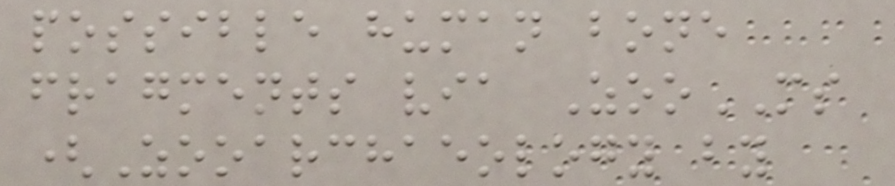possible human bone
fragments via ZooMS
(Zooarchaeology by
